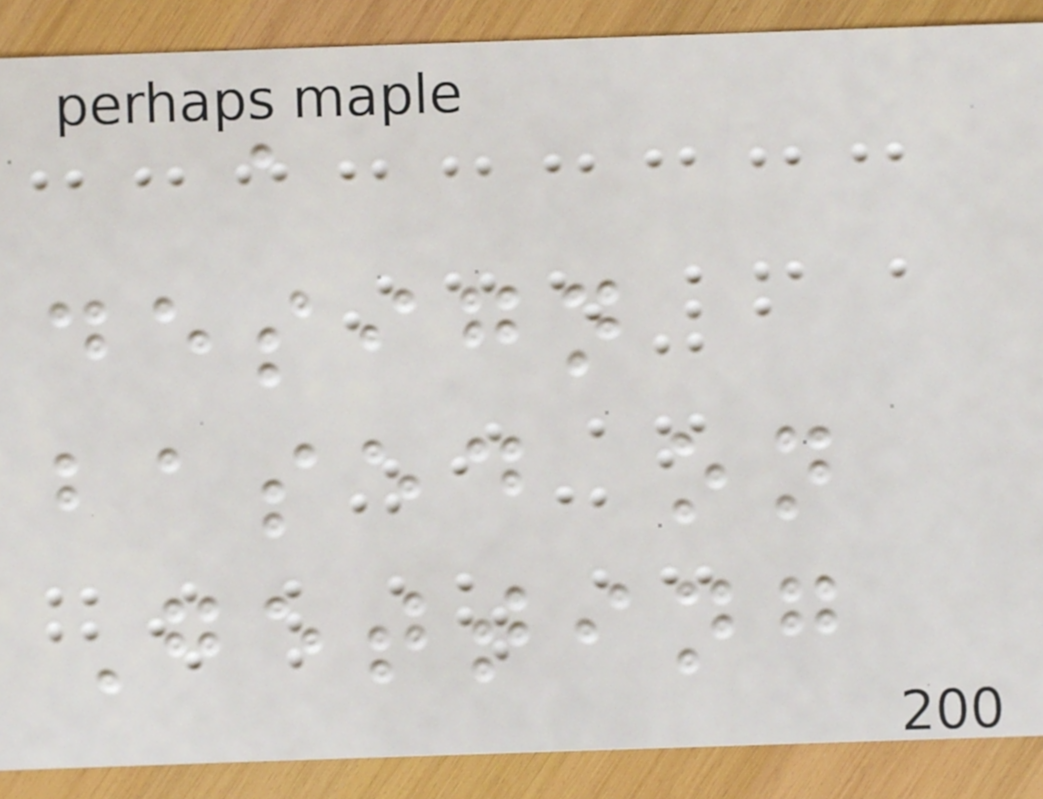a
design
based on
Getting
